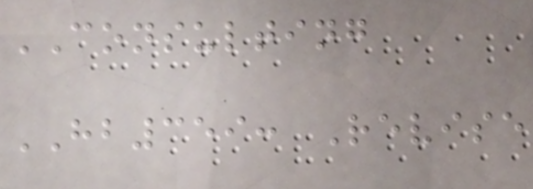CONSULTING
HB359: Revise
